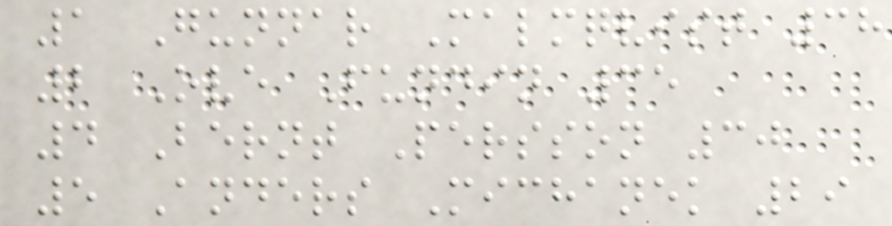1 Gunnar Malmqvist 38
2 Ove Fundin 35
4 Bernt Persson 30
5 Anders Michanek 29
